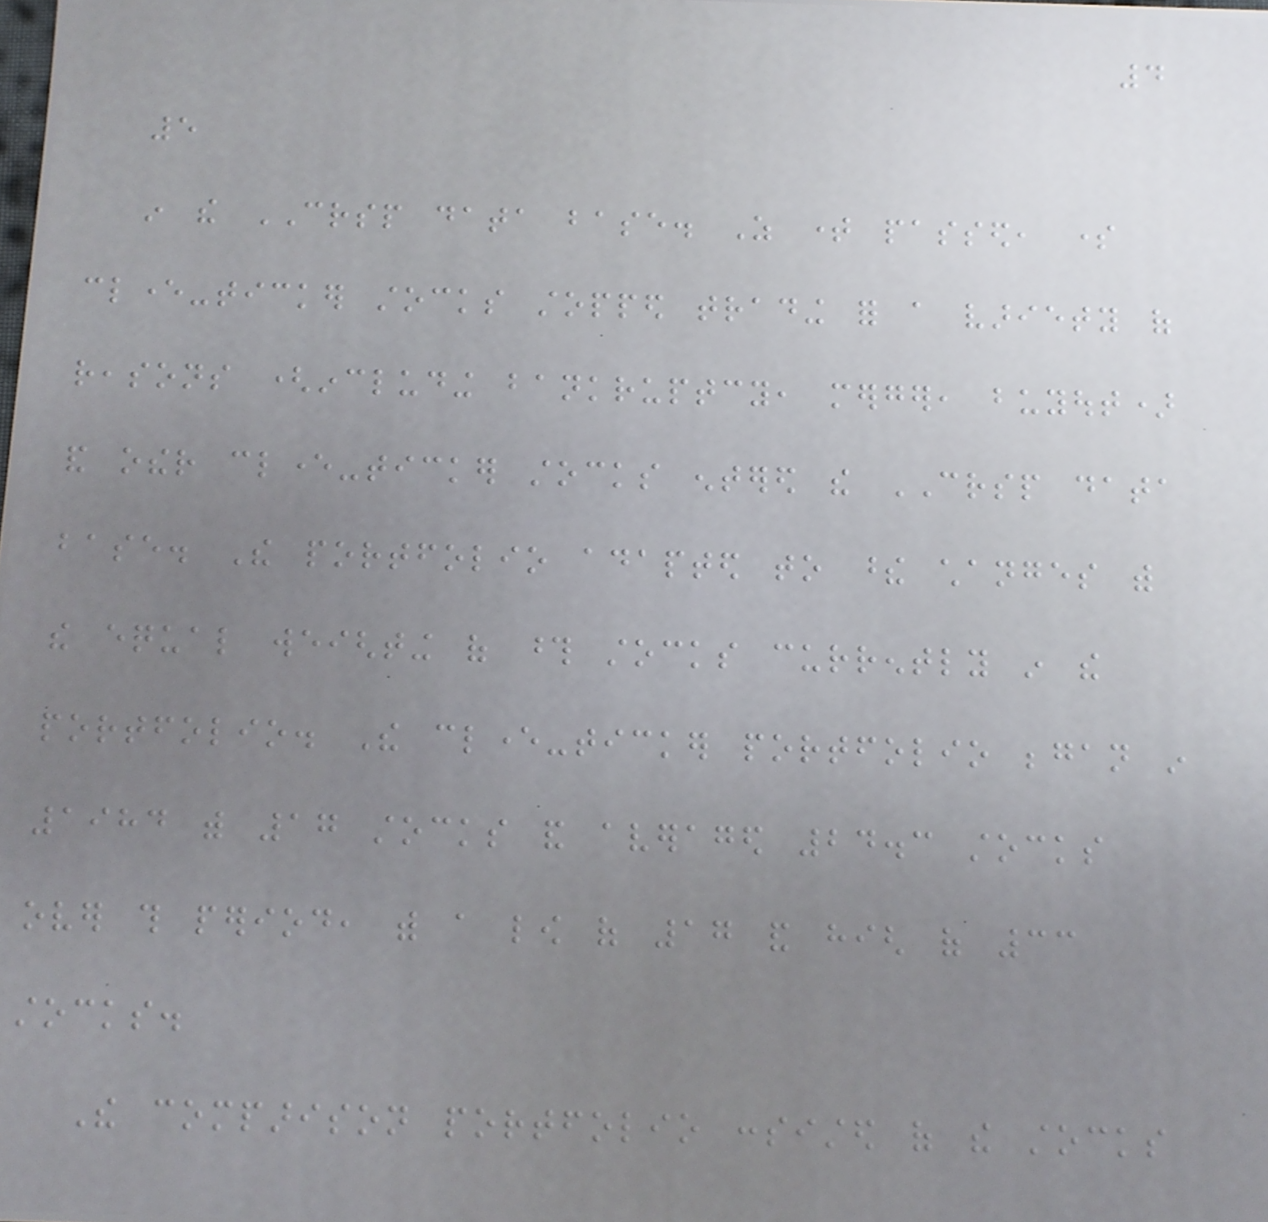4
5
in the CRSP data base. As time passed, some
clever-ticker stocks stopped trading for a variety of
reasons (including bankruptcy, merger, buyout)
and other clever-ticker stocks entered the CRSP data
base. The portfolio adapted to these changes with
the equal weighting of those stocks currently in the
portfolio. The clever-ticker portfolio began in
1984 with 17 stocks and averaged 24.3 stocks
over this period, with a low of 17 and high of 33
stocks.
The comparison portfolio consisted of the stocks
